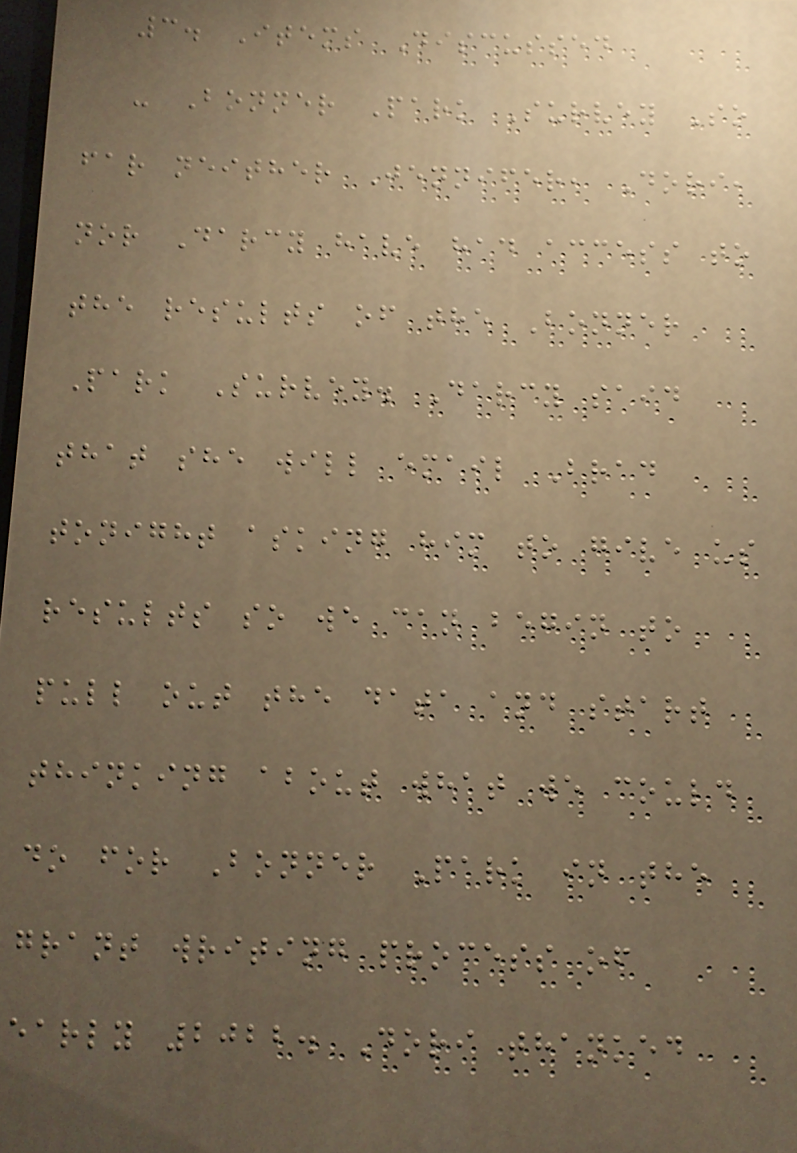3. Items Discussed
- Bonner Park Survey So
far neither Jennifer, Dori,
nor Darcy have had access to
the results of the Bonner
Park Survey. Darcy said
that she will email Brad
tonight asking him to give us
results so we can begin to
pull out the data and start
thinking about what we could
do for Bonner Park in the
grant writing process of
early 2022. Dori thanked
